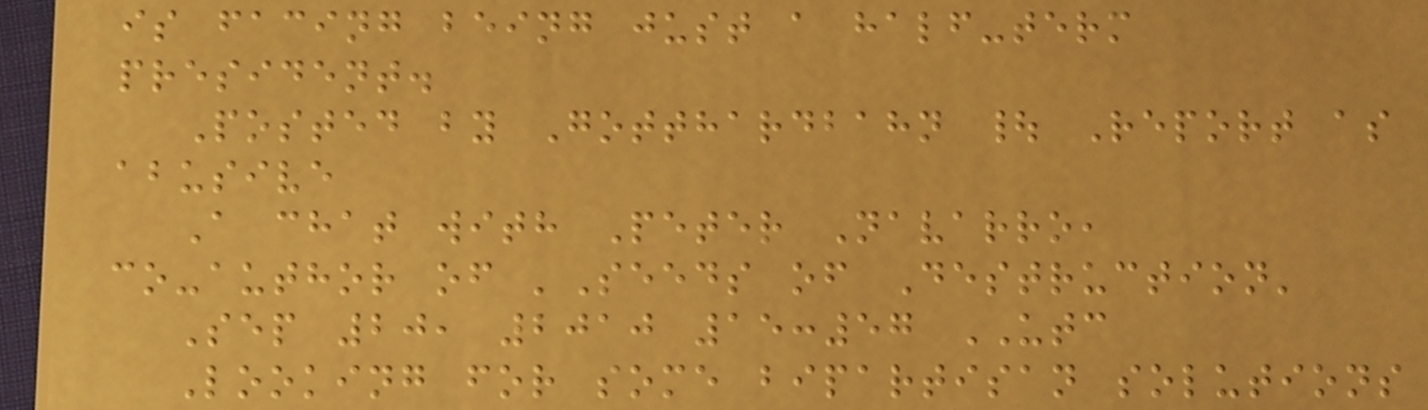is facing being just a half-term
president.
Posted by Gotthardbahn | Report as
abusive
A chat with Peter Navarro,
co-author of 'Seeds of Destruction'
Sep 20, 2010 15:57 UTC
Looking for some bipartisan solutions
